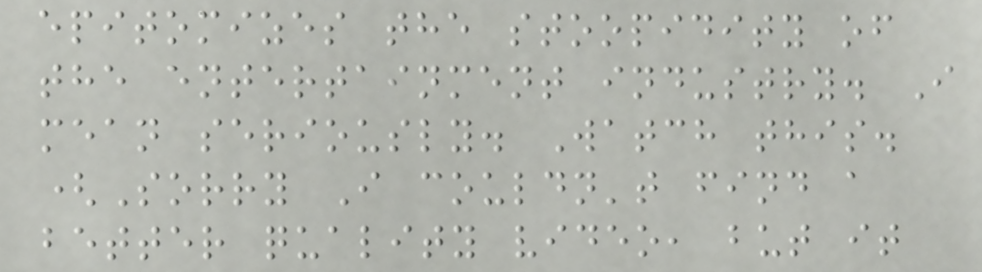epitomizes the stoopidity of
the entertainment industry. I
mean seriously. Watch this.
(Sorry I couldn't find a
better quality video, but it
